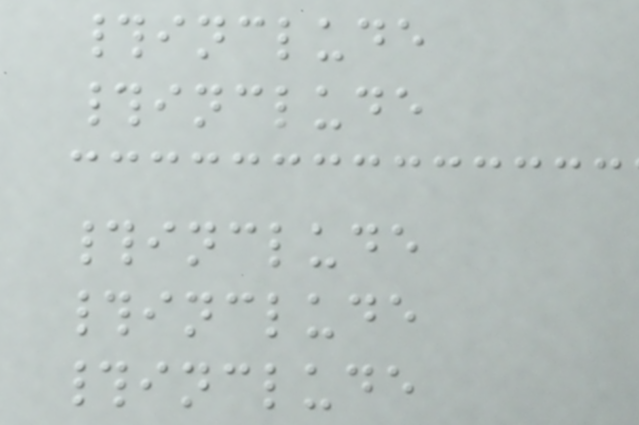#include
#include
#include
#include
#include
